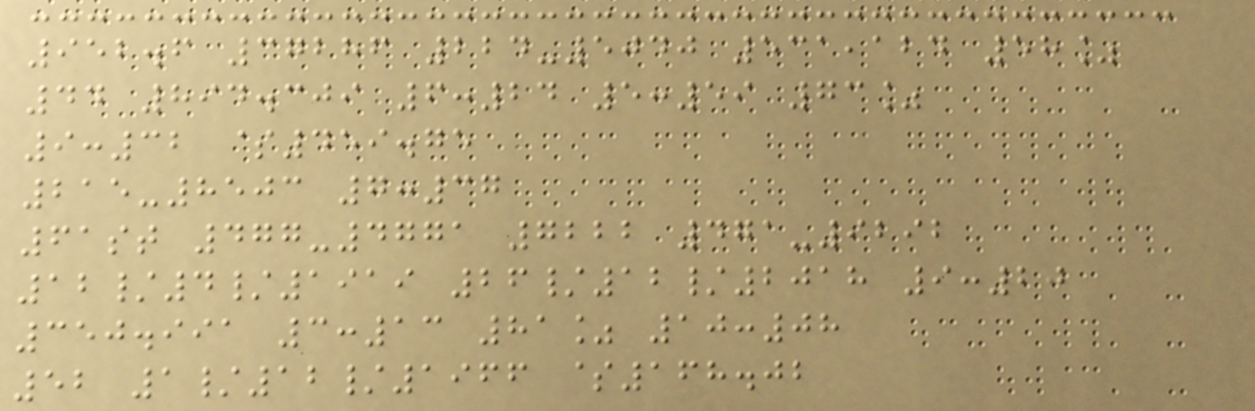952.6 37286 224-5040 531,124 58%
44 894.309 6:24 5:59 73%
9:32 $459.75
215-8503 7:37
61st 477-4771 7222 471-9292
12/4/1919 26/12/2018 9:20
350.991 3:13 81% 10:08
52 1/12/1966 $168.02
